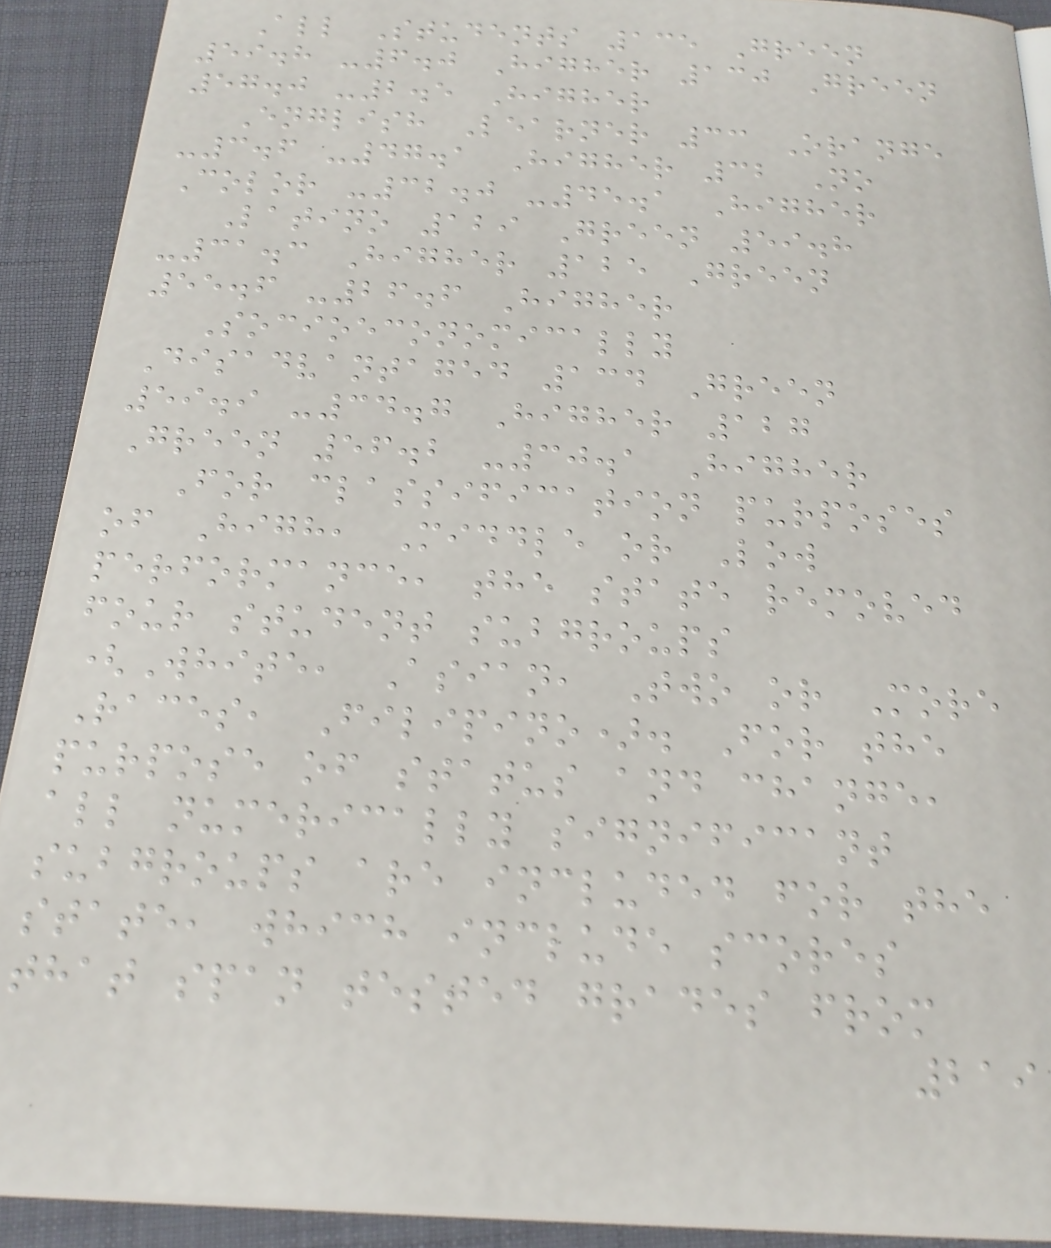All Students 135 Green
59.8 -6.0 Higher 130 Green
57.0 -2.5 Higher
English Learner 33 Orange
-3.6 -47.1 Higher 32 No
Color -32.0 -45.1 Higher
Latino 129 Green 59.8
-31.3 Higher 125 Green
55.6 -26.6 Higher
Socioeconomically
Disadvantaged 134 Green
59.9 -34.7 Higher 127
Green 56.2 -30.1 Higher
For classification purposes
of High, Middle or Low
performance, the state removed
four student subgroups
(White, Asian, Two or More
Races, Filipino). For the
purpose of status and change,
all numerically significant
subgroups are included for the
state, which include scores
that span tested grades from
219
